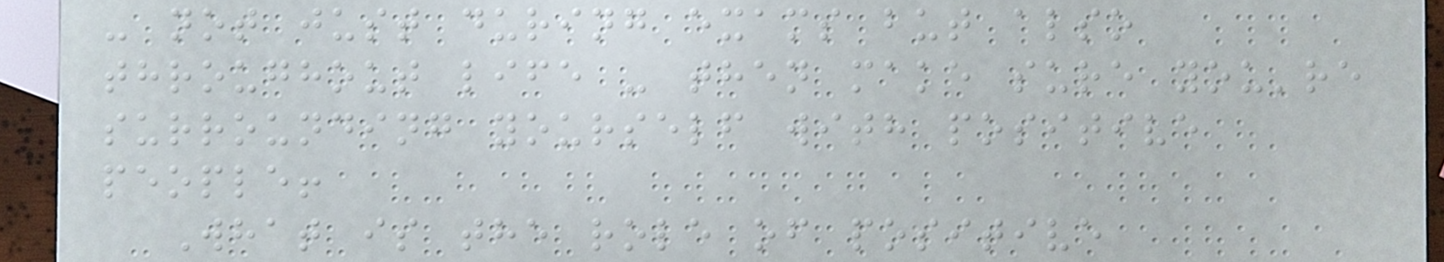- not just during exams but also
throughout life - then make sure you're
surrounding yourself with positive
people!
What is the role of positive
